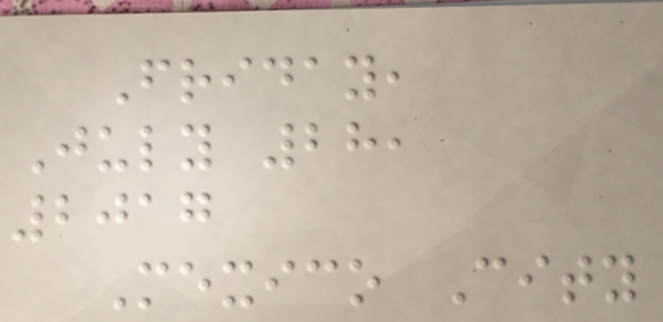Friday,
July 28,
2017
Mexico City
